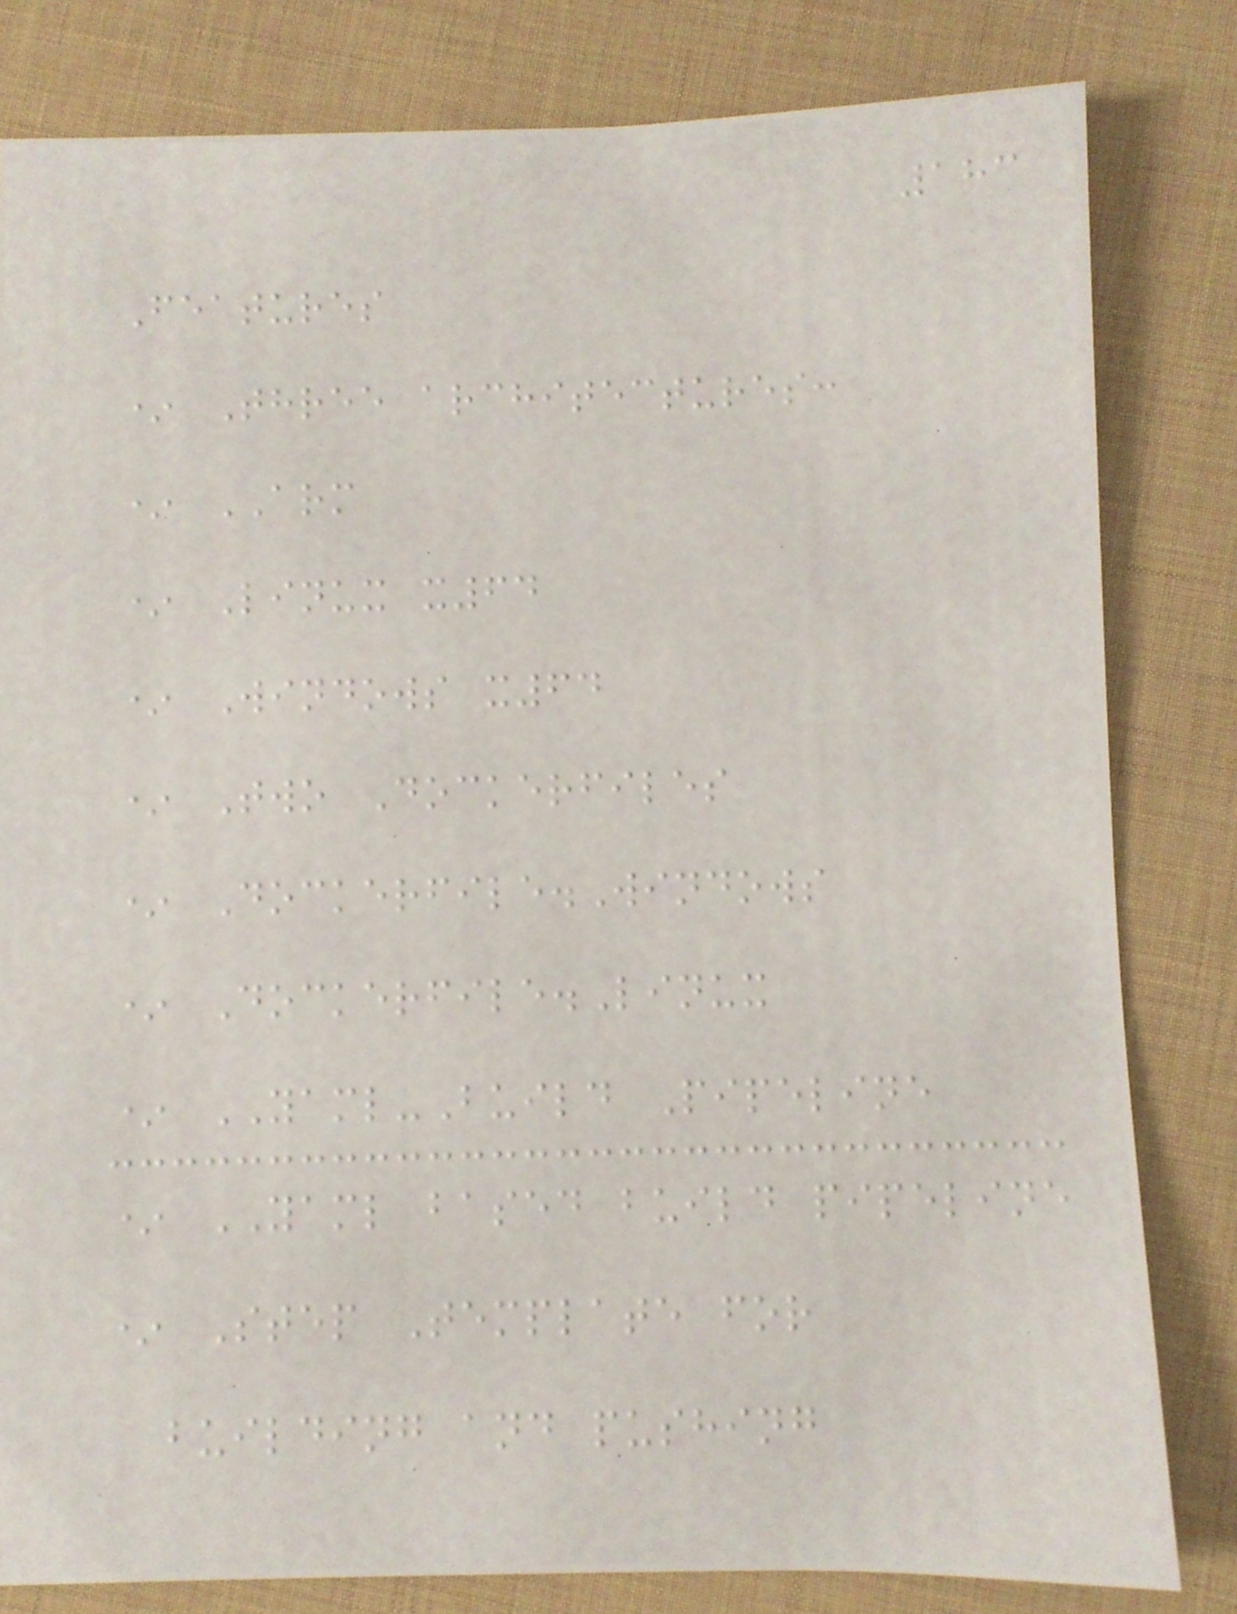183
Features
* Three architectures:
* ARM
* Linux x64
* Windows x64
* Two Dockerfiles
* Dockerfile.Windows
* Dockerfile.Linux
* YAML-Build Pipeline
* YAML based build pipeline
* Step Template for
building and pushing
